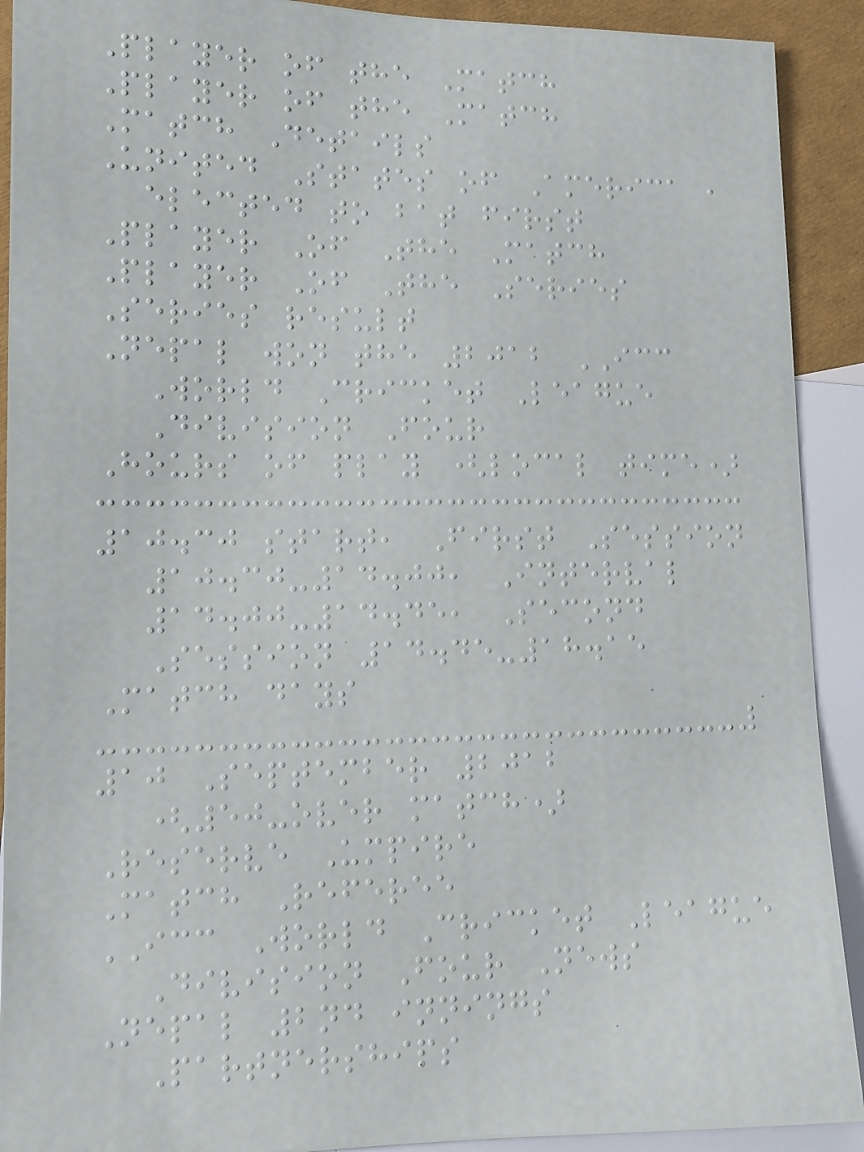Player of the Match
Player of the Match
Match Details
United States of America ,
elected to bat first
Player Of The Match
Player Of The Series
Series result
Nepal won the 2012 ICC
World Cricket League
Division Four
Hours of play (local time)
10.30 start, First Session
10.30-14.00, Interval
14.00-14.45, Second
Session 14.45-18.15
Match days
10 September 2012
(50-over match)
Reserve Umpire
Match Referee
ICC World Cricket League
Division Four News
Nepal 2nd innings
Partnerships
